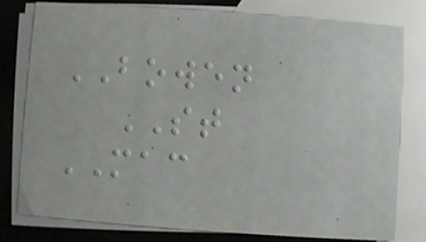BOWEN
ST
MAC
